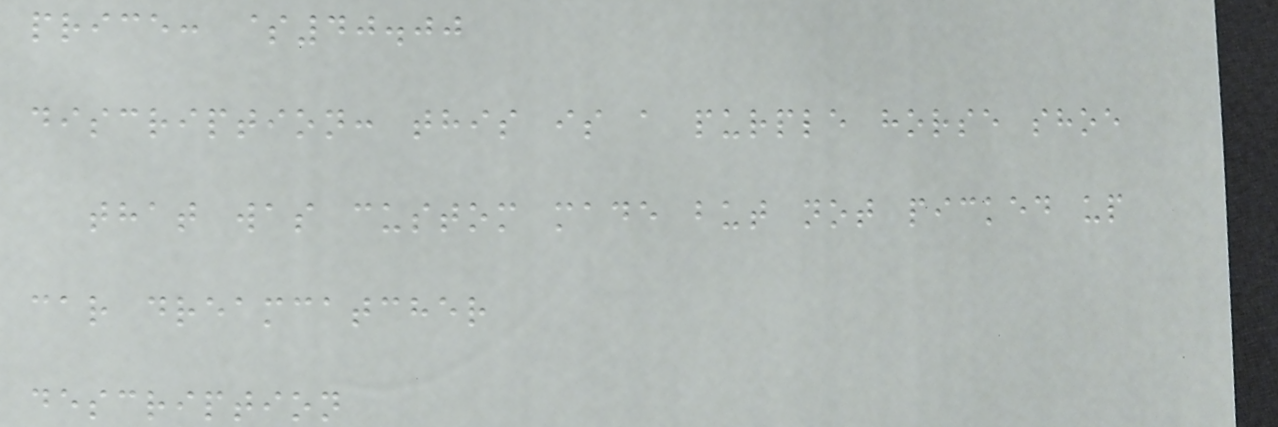price: $40.00
discription: this is a purple horse shoe
that was custom made but not picked up
car dreamcatcher
description
